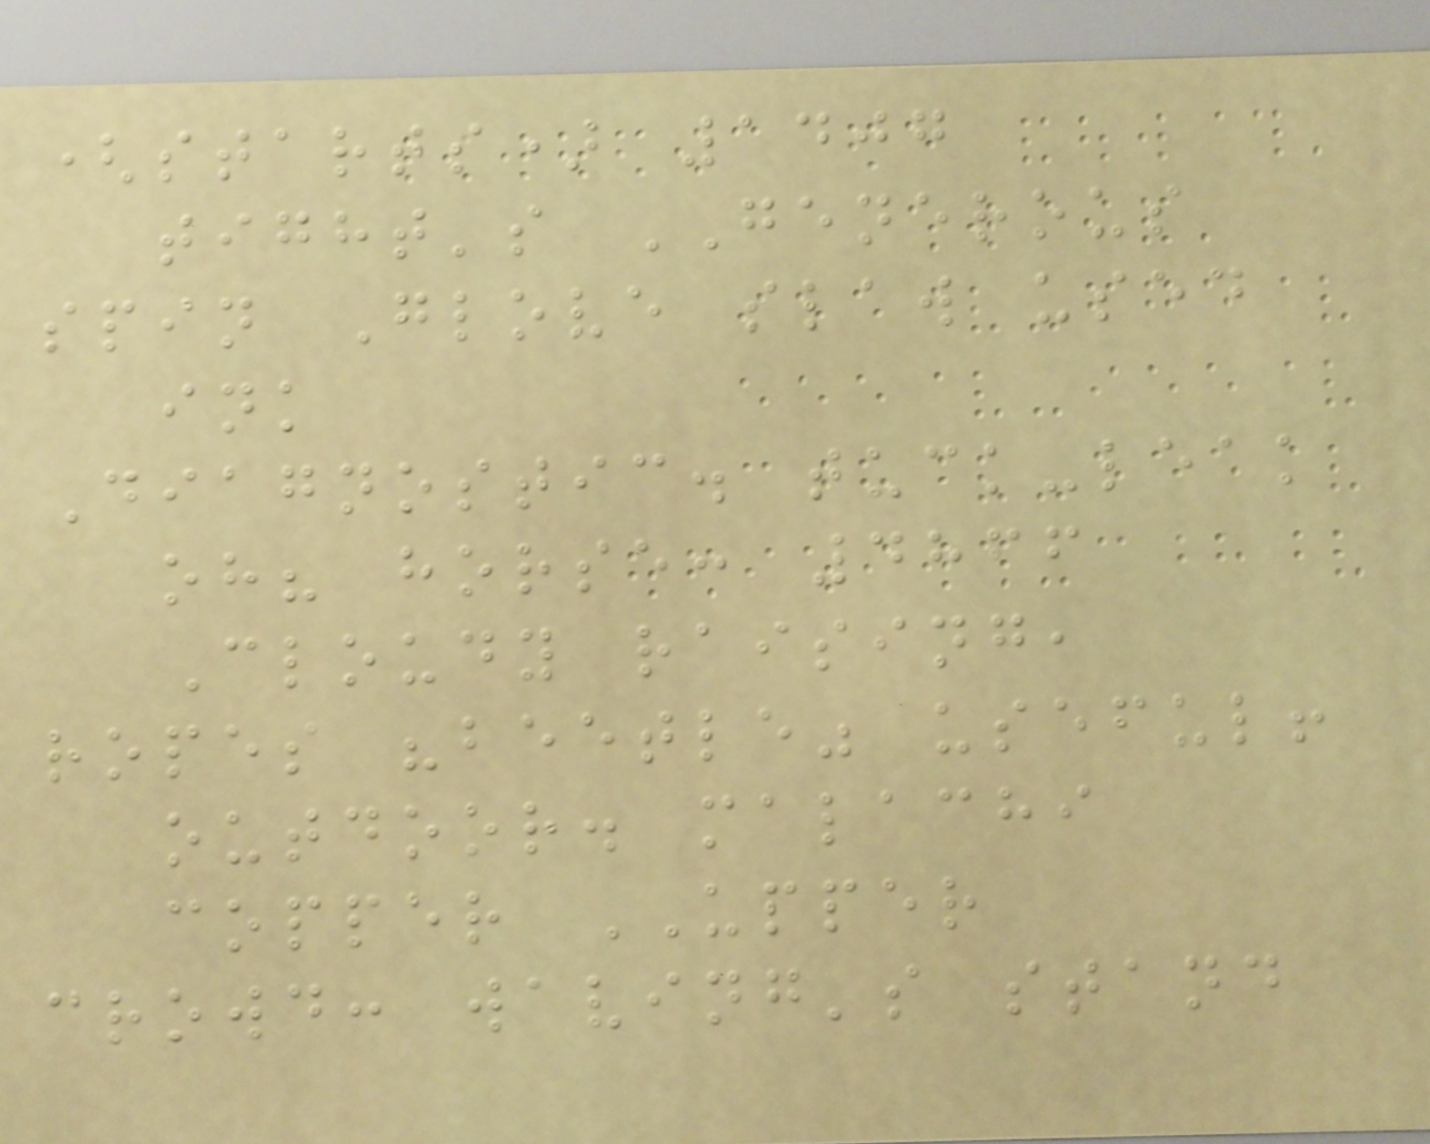(starts) 1407
tight's GENEROUS
spin Glove slaw used
ink
Diagnostic. tuck-leak
oh? horse: 4866
Cloudy raising,
ropes "beetle" useful!
outdoor. malachi
copper UPPER
crowd: waving's stand
